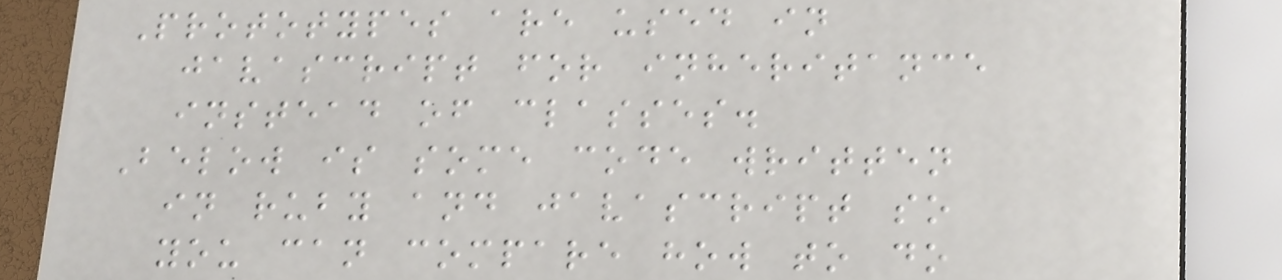Prototypes are used in
javascript for inheritance
instead of classes.
Below is some code written
in ruby and javascript so
you can compare how to do
